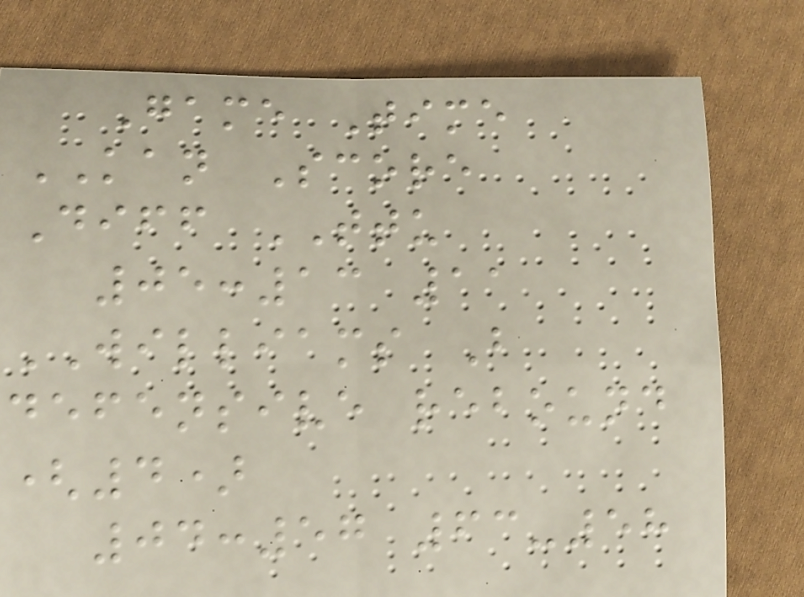Game Time
KAN Score
Diff TTU
05:13 11
WILLIAMS B
defensive rebound
(4)
04:57 63-58
